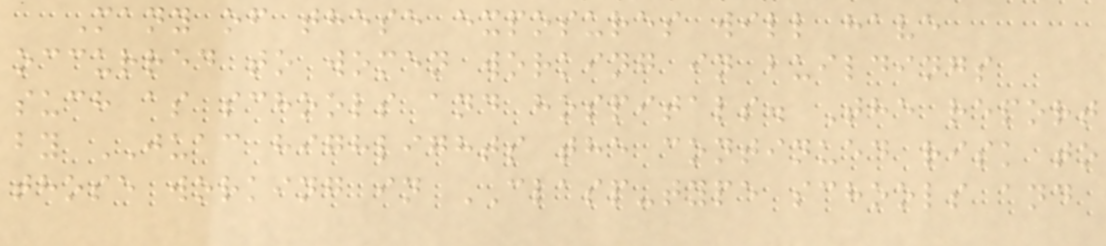Many of these exposures will have
occurred to women working in buildings
such as schools and hospitals. The report
by JUAC highlights the continued risk to
those working in CLASP-type schools and
